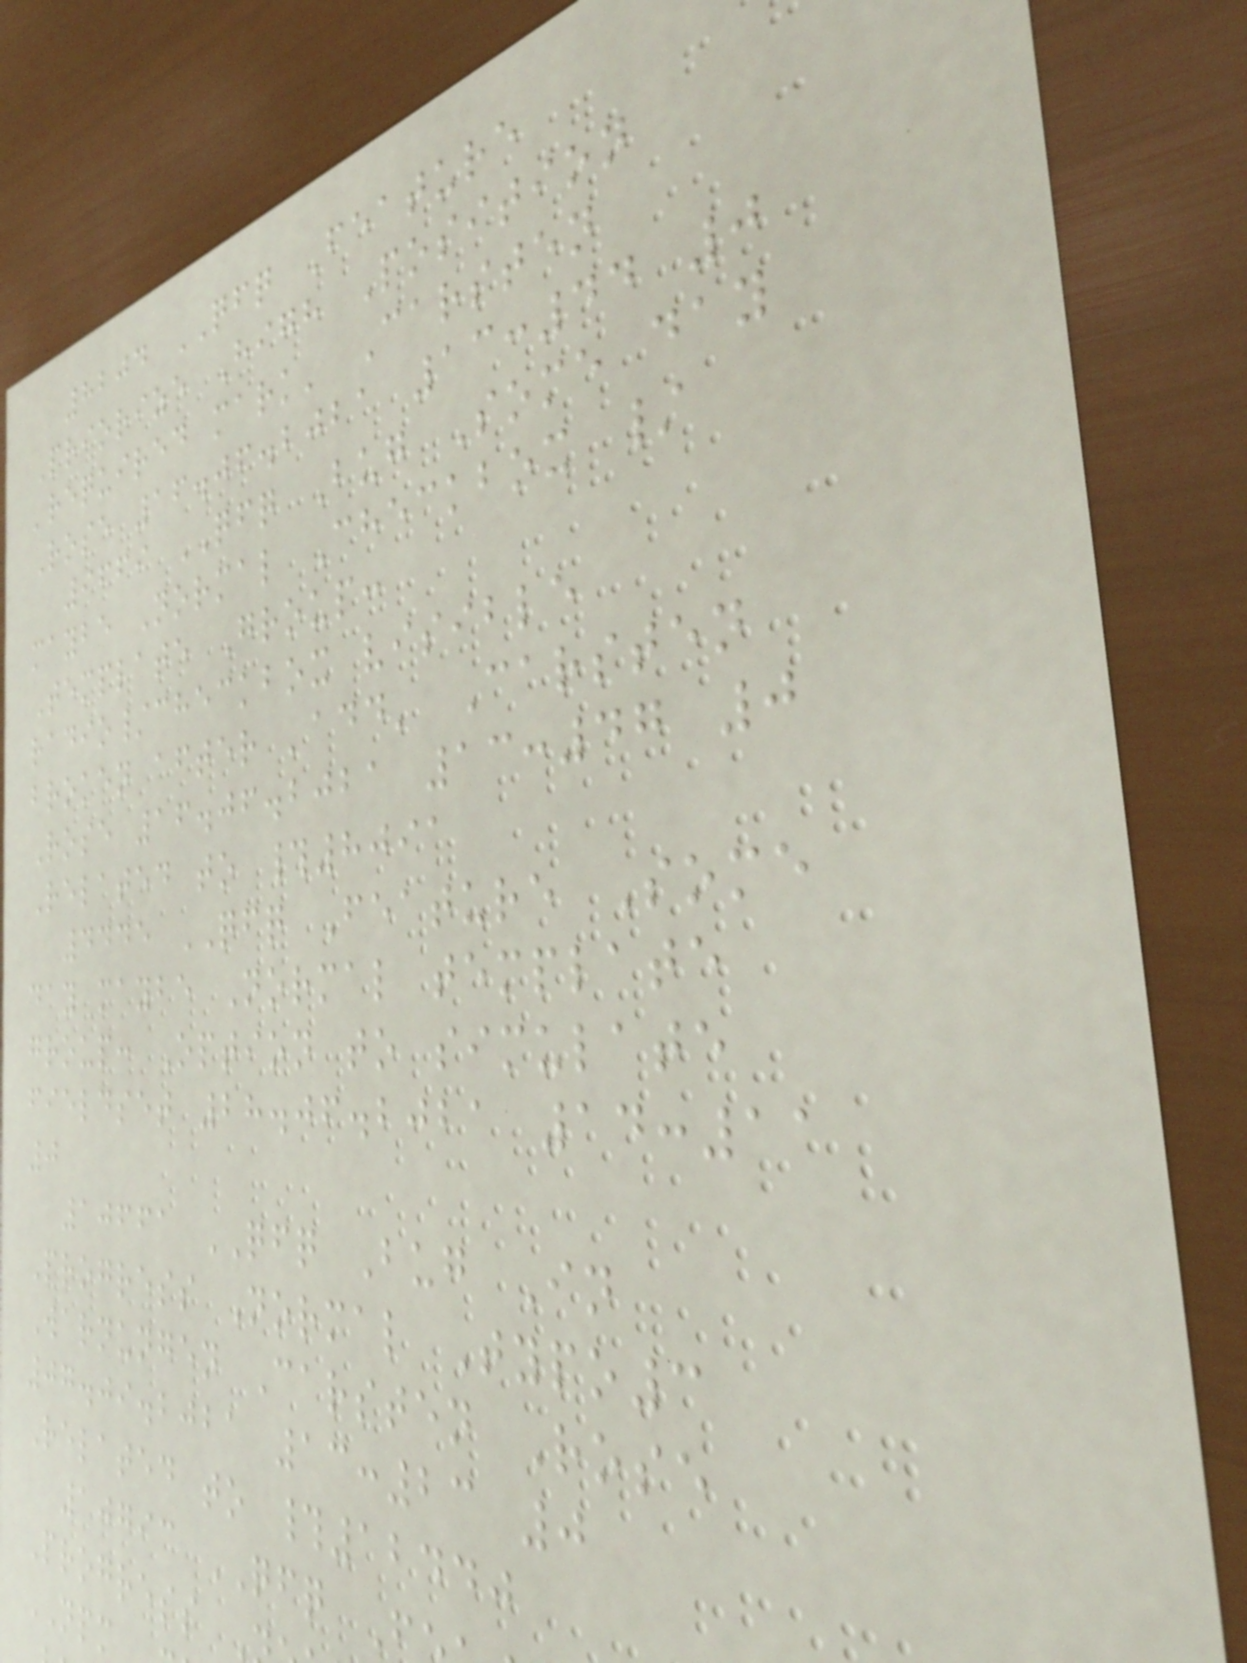8204 QFQ Feature
Priorize High Position
'required mark' Carsten
Rose 16.06.2021 13:44 0
9669 QFQ Bug Some day
maybe Normal Checkbox /
Template Group:
radio/checkbox visible
broken after 'add' Carsten
Rose 16.06.2021 13:47 0
Related to #8091
4445 QFQ Feature Some
day maybe Normal template
group: Option to simulate
fieldset 28.06.2021 14:11
0
10661 QFQ Bug In
Progress Normal Typo3
Warnungen Carsten Rose
07.09.2021 13:23 0
Related to #12440
10793 QFQ F
Progress
